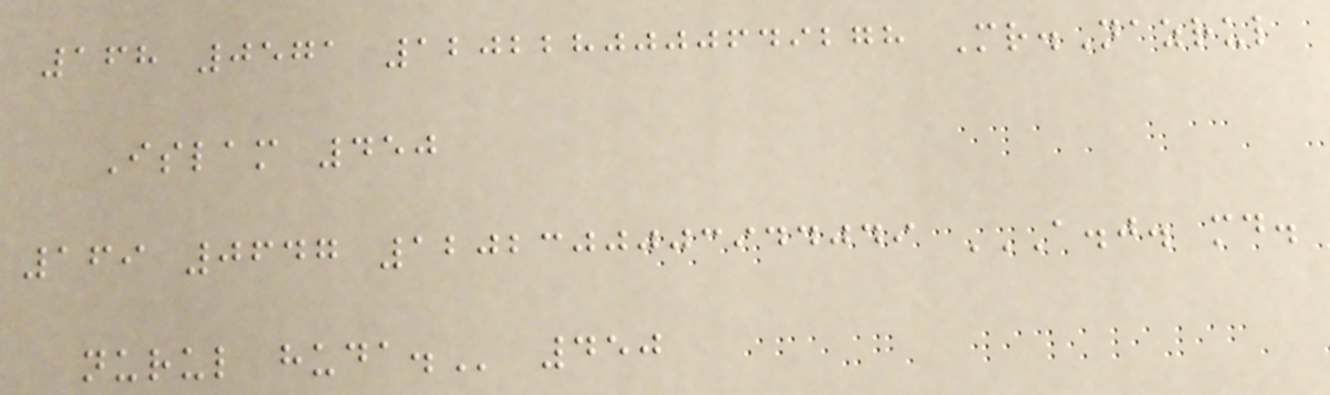168 0571 1202280000649278 Mr.Nazrul
Islam 450
169 0647 1202300003944049 A.J. MD.
NURUL HUDA. 450
